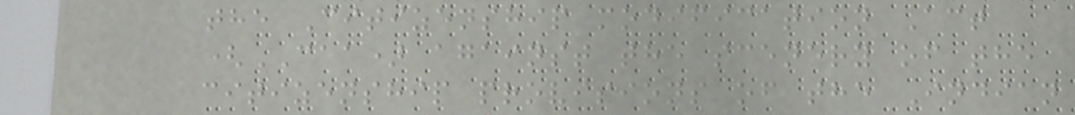the Citizenship modification Act
(CAA) against the scenery of the
citizenship provisions of the Indian
